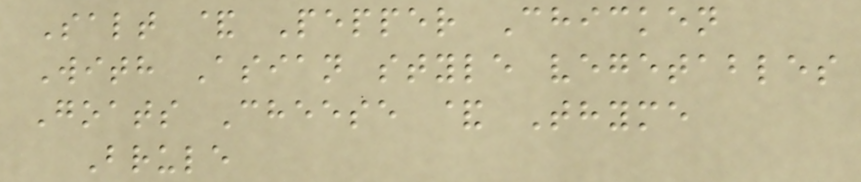Salt & Pepper Chicken
With Asian style vegetables
Goats Cheese & Thyme
Brule
